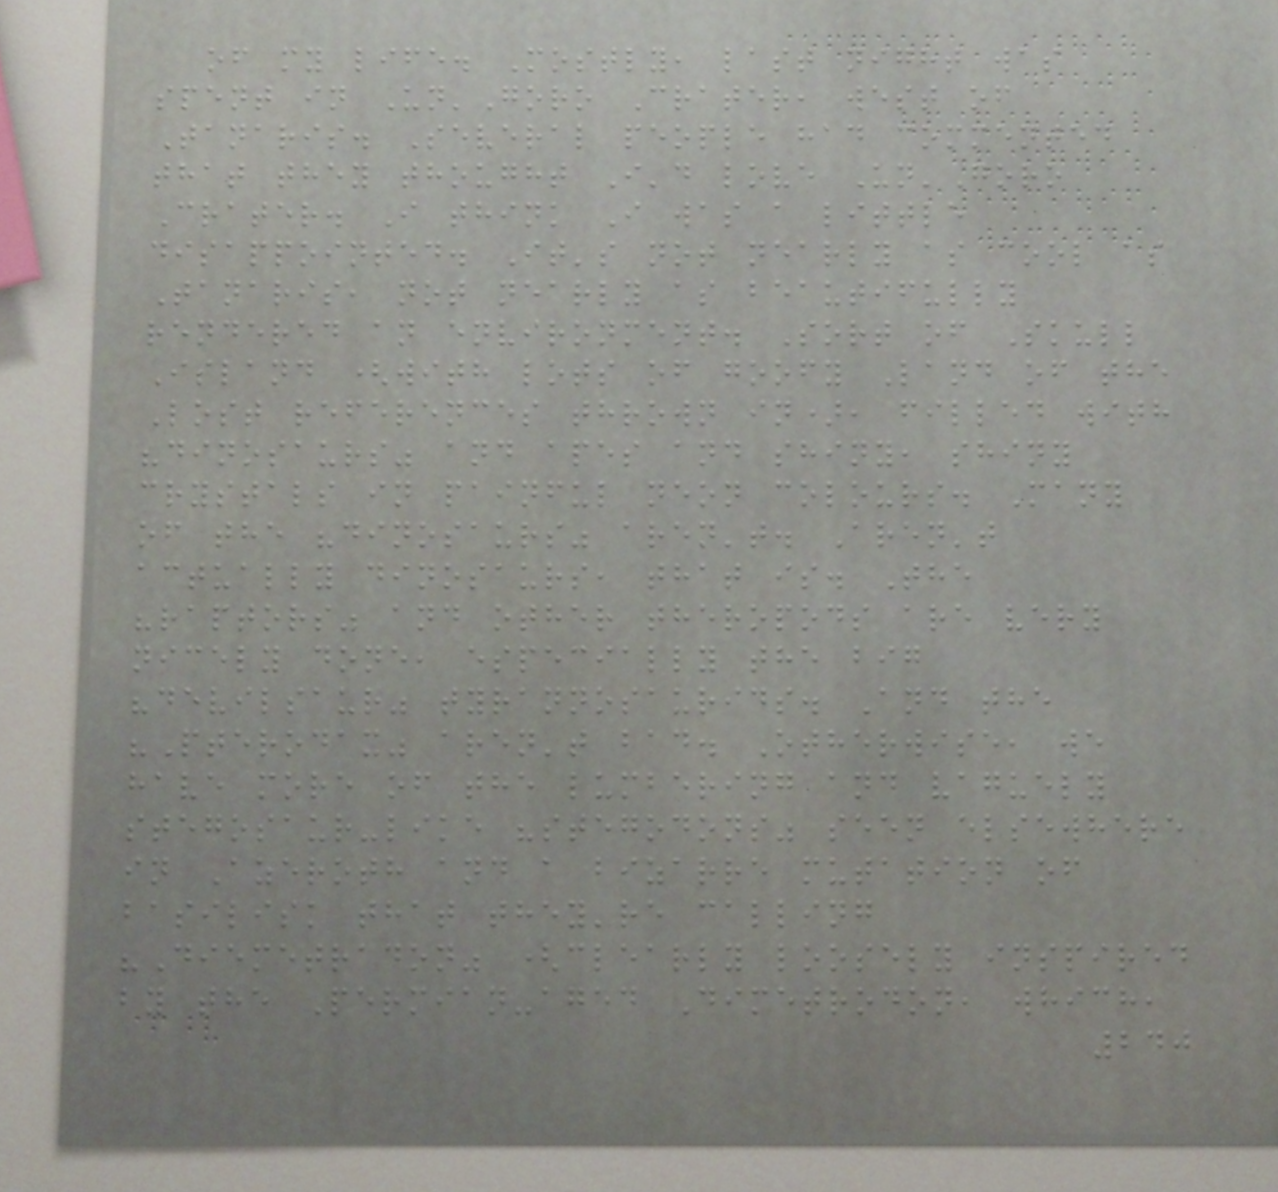of my life. Mostly, last night was
spent in Un'Goro Crater, west of
Tanaris. Several people had commented
that they thought I'd love Un'Goro
Crater. I think I was a little
disappointed. It's not nearly as cool as
Tanaris, not nearly as beautifully
rendered an environment. Sort of Skull
Island (with lots of goofy Land of the
Lost references thrown in), filled with
"dinosaurs" and apes and shiny, shiny
crystals in painful neon colours. Many
of the "dinosaurs" aren't. Aren't
actually dinosaurs, that is. The
"raptors" and other theropods are very
nicely done, especially the big
"devilsaur" tyrannosaurids. And the
"Pterodax" aren't bad. Otherwise, we
have more of the lumbering and vaguely
stegosaur-like "stegodons" seen elsewhere
in Azeroth and a bizarre mutation of
basilisk that they're calling
"Diemetradon" (clearly loosely inspired
by the Permian-aged Dimetrodon, which,
240
